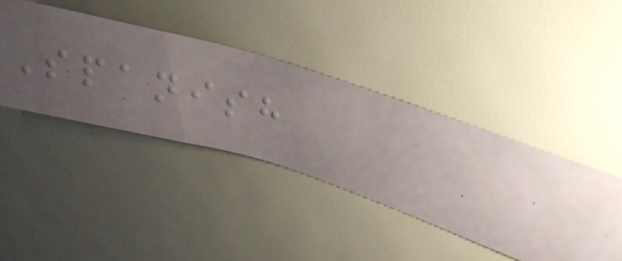Spanish
